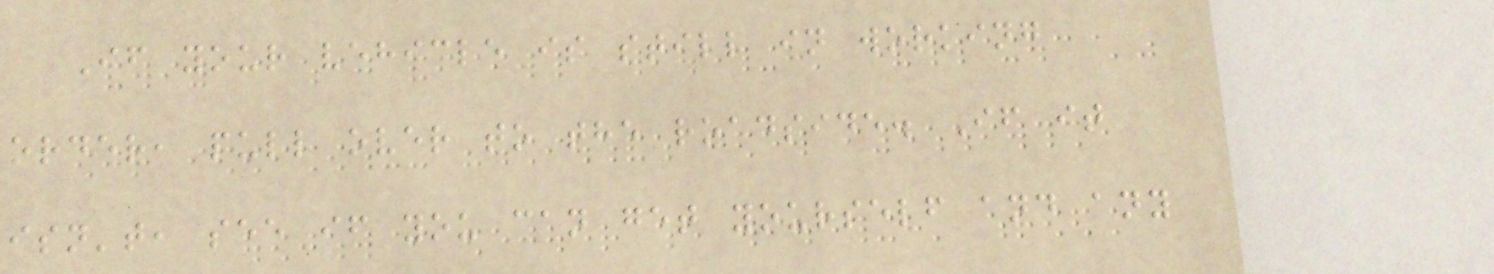If your vehicle is still in working
order, pull over to the roadside. If it
isn't, see if you can get yourself and any
